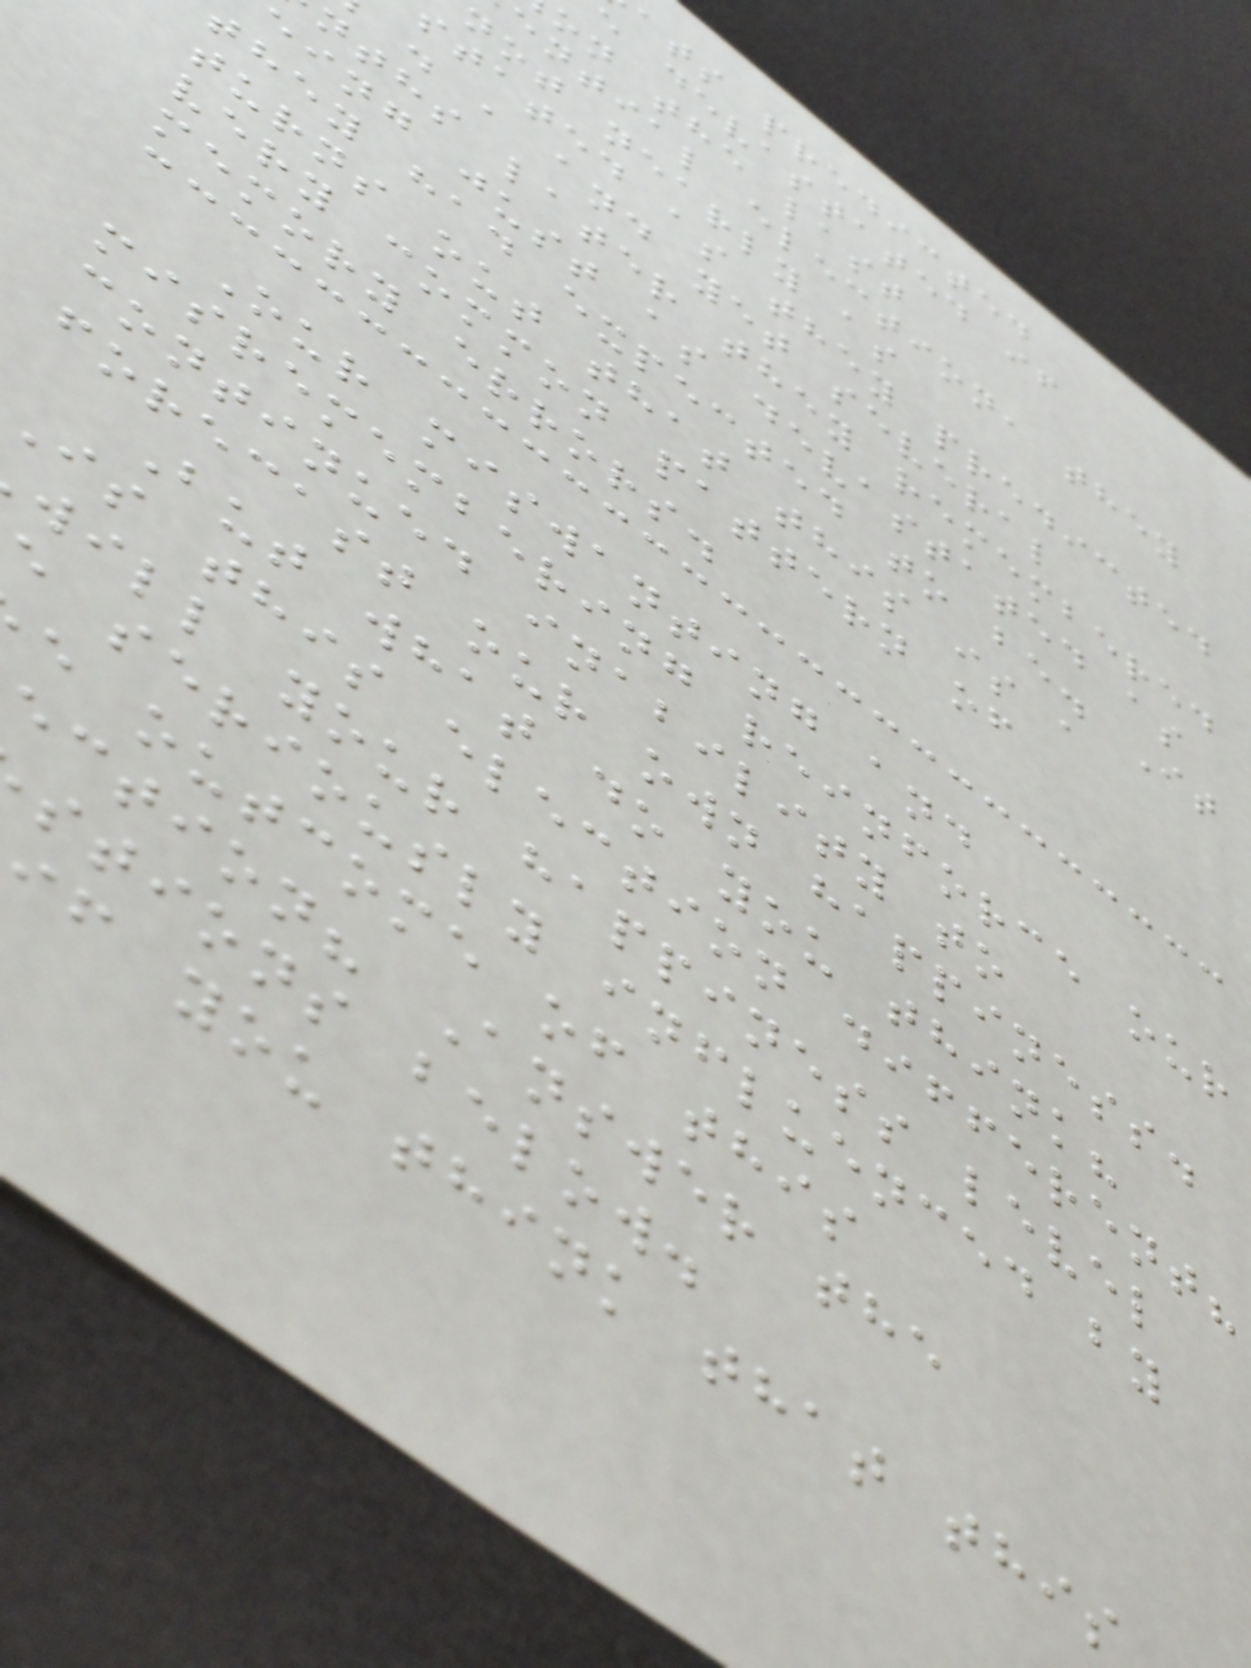ats predicted
e devastated if
on the last
ential election, they
not nearly as
stated as they predicted
. , and yet several
nths later they remembered
eing just as devastated as
they had expected to be. It
turns out that this is a
very common pattern of
memory errors.
Our miswanting and
misremembering reinforce our
continued inability to
forecast our own happiness.
But what do you think?
Is this election different?
will your happiness level
e seriously influenced by
e outcome of this
ection? Answer the
stions below.
if you think that this
